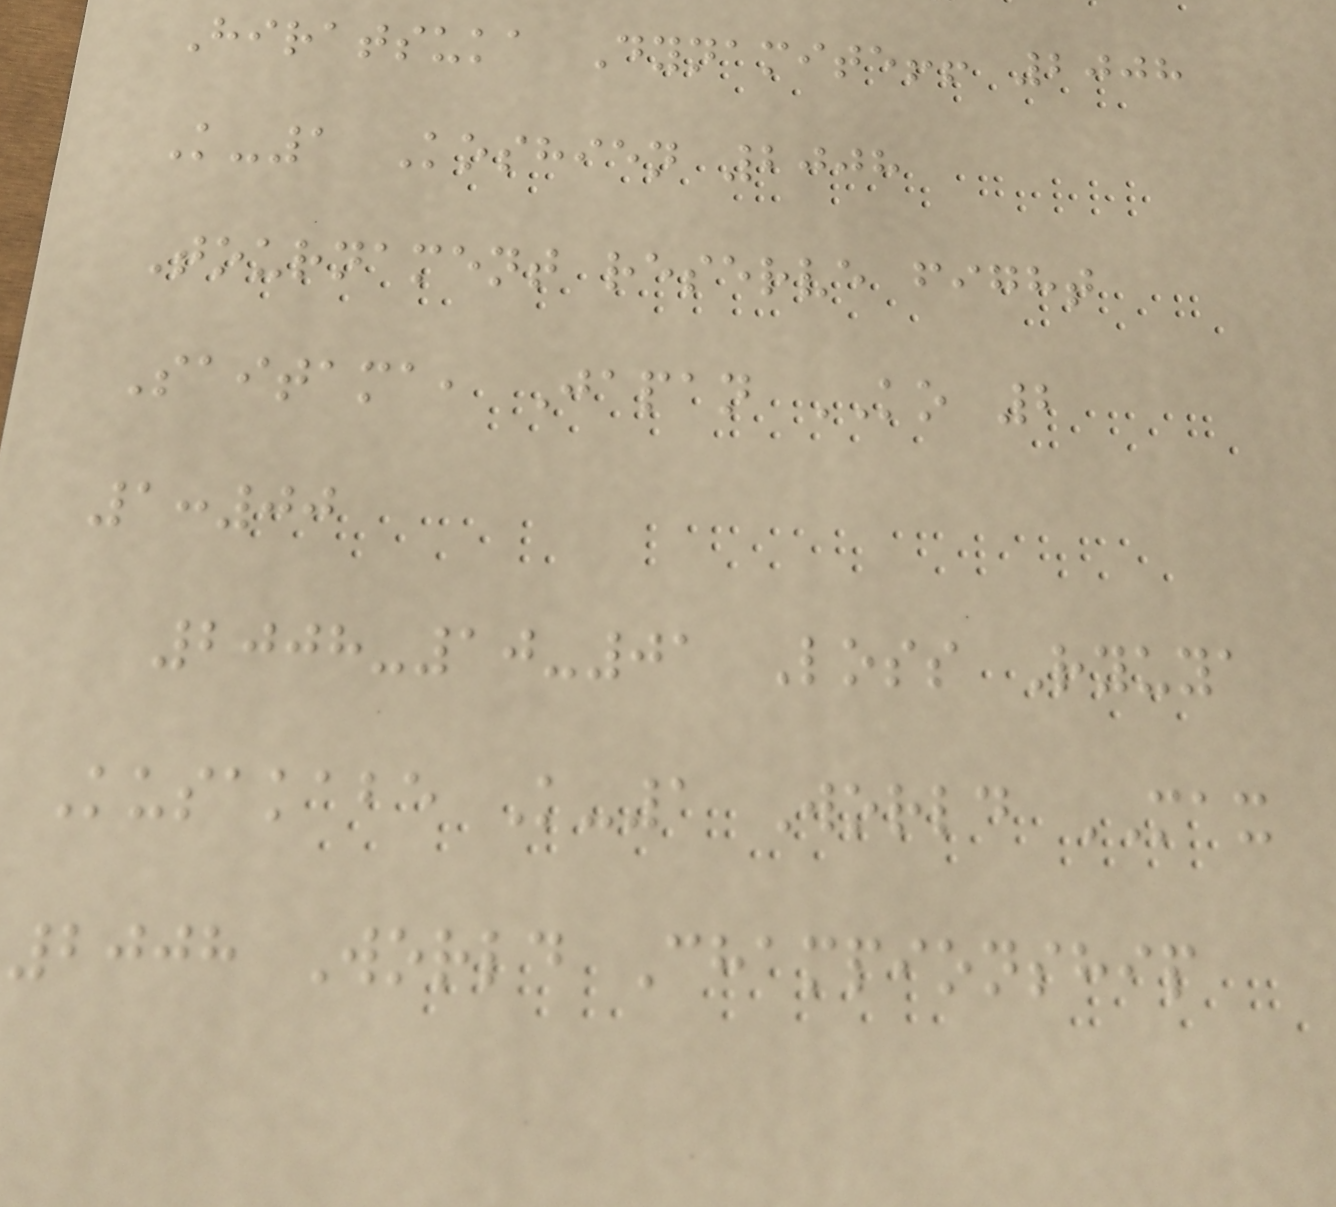Hiratsuka Dynamite!! 2008
K-1 Koshien 2008
Tournament reserve fight
Saitama, Japan KO 2
1:00
2008-10-01 Loss Ryuya
Kusakabe K-1 World MAX
2008 World Championship
